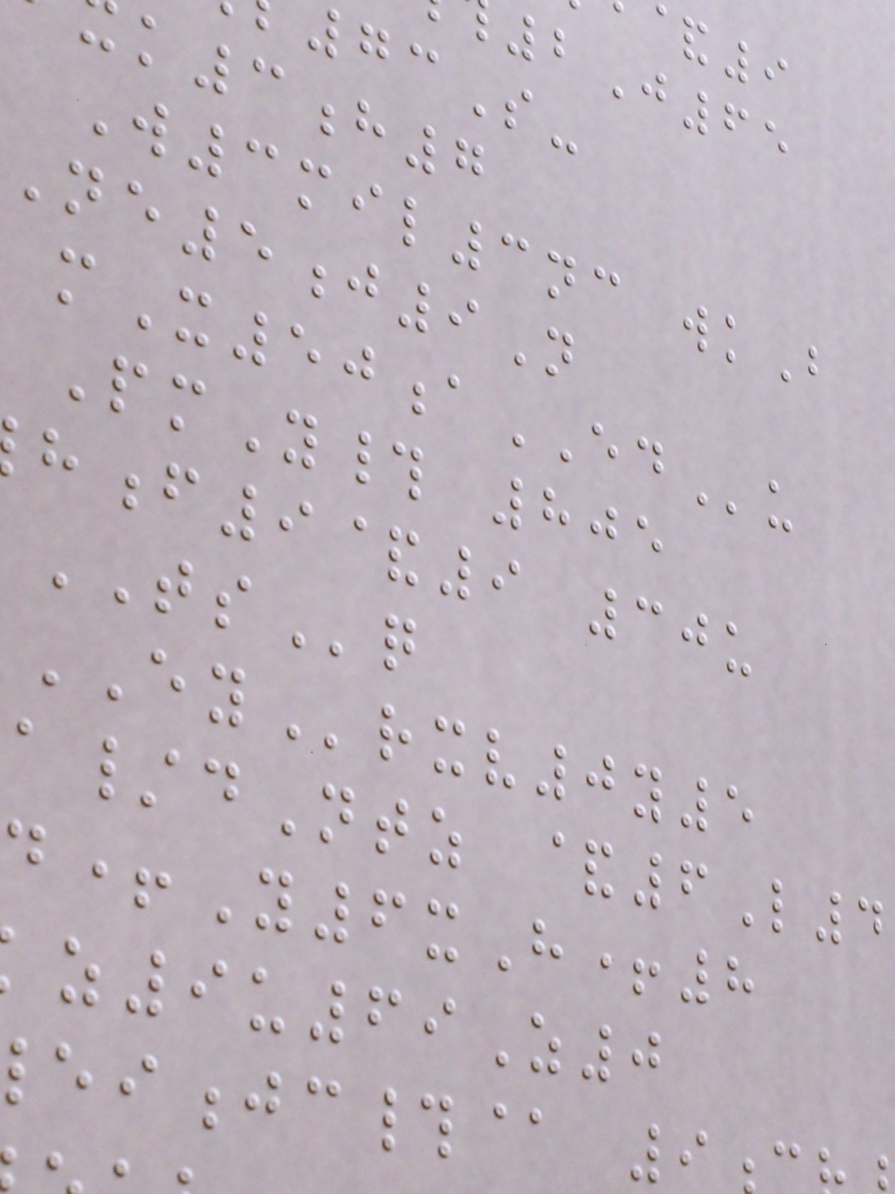2J65
k3h7
W3mil3nc wkB
5j9N
mX50aEDu
PmY# 805
f9&9 30u
TSq
EYrxv0y5
/dNtz &6L4
d+Y6xH+8
z9u69Z0
jc#@ 9
